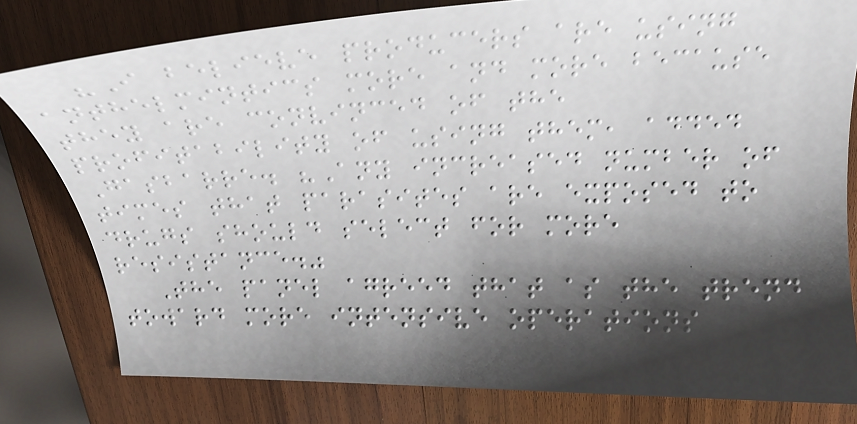"I believe producers are using
anthelmintics more and more because
they are convinced of the
profitability of using them, added
Gasbarre. "Any increased number of
times that parasites are exposed to
drugs should select for more
resistance."
The panel agreed that as the trend
toward more intensive operations
